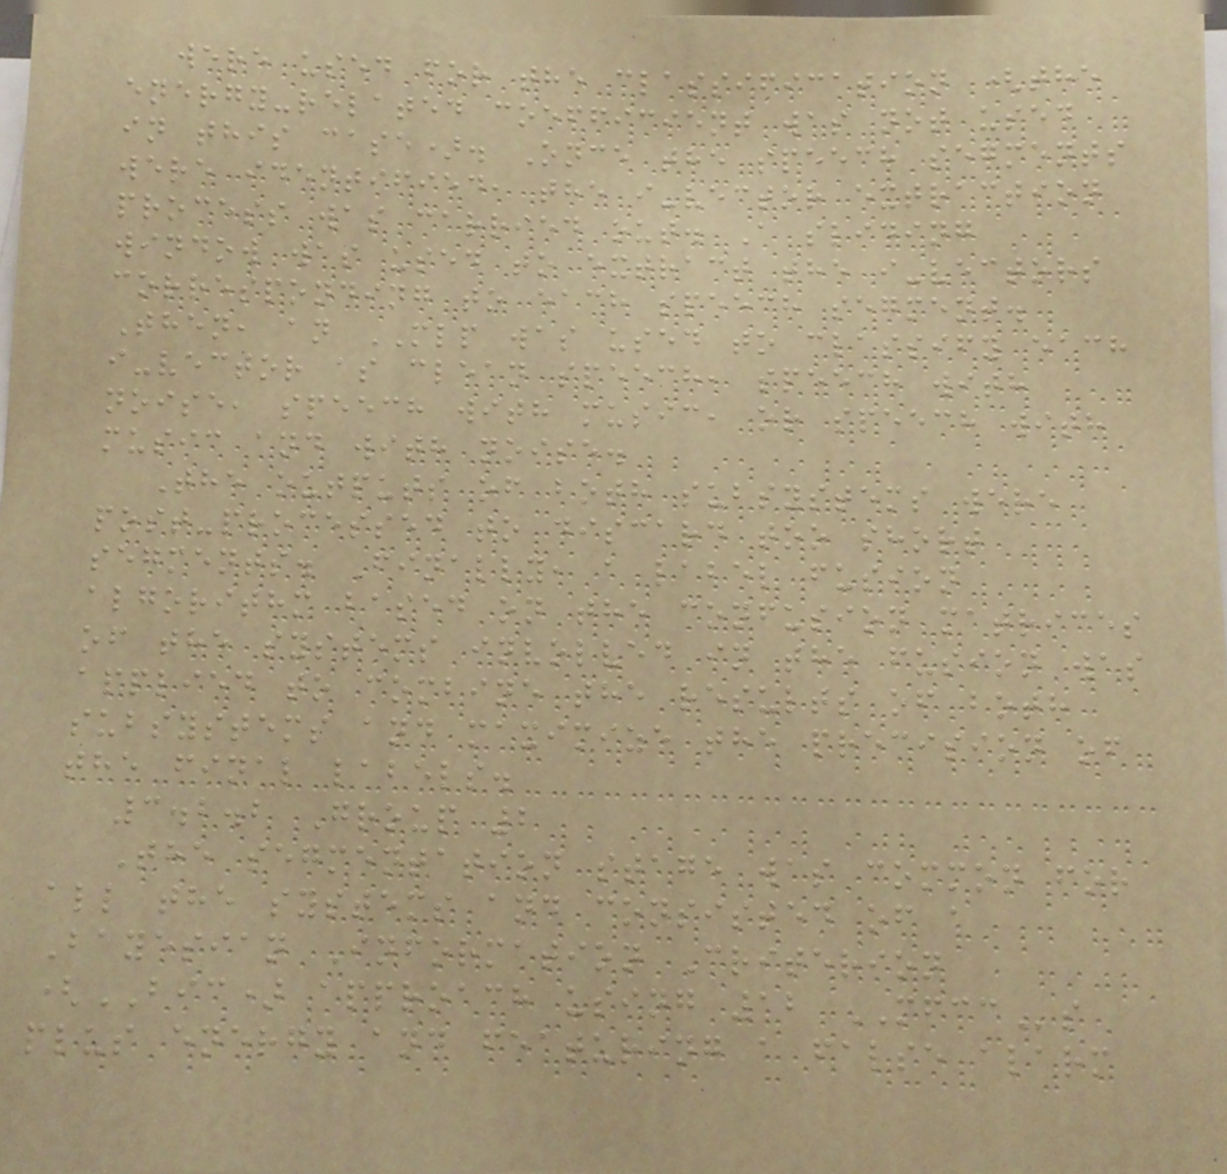were used for the classification (the
energy-related coefficient was not used
in this case). Once the speech segments
were identified, the i-vector extraction
process was carried out. A sliding
window was used to extract the i-vectors
corresponding to each speech segment.
Then, an MLP was used to classify each
i-vector as clean speech, speech with
noise, speech with music, or speech with
music and with noise.
The outputs of both subsystems were
post-processed to discard too short
segments. Finally, a label fusion
algorithm based on the confusion matrices
of the systems involved in the fusion was
applied to combine the results of both
subsystems and maximize the precision of
the final labels.
3.2.2 Group 2
The segmentation stage was common for
all the systems and consisted of a
Bayesian Information Criterion
(BIC) approach using 12 MFCCs
plus energy and featuring a false alarm
